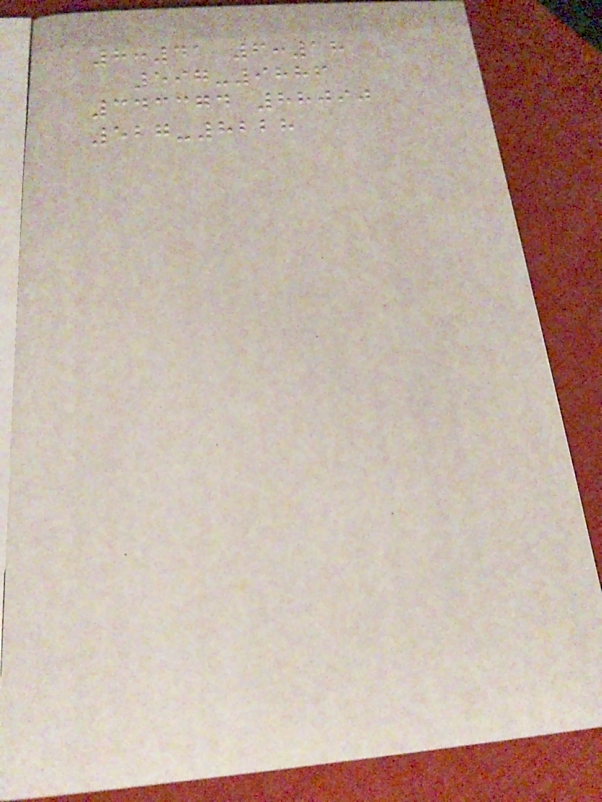8:41 6:18
597-9886
343374 88090
527-8228
